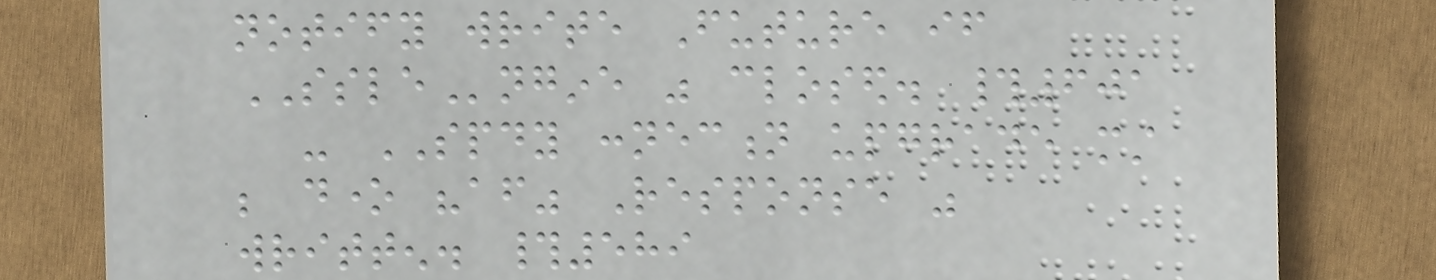notify write Future if
SSLEngine was closed. #601
- SPDY connection upgrade must
be done "after" Response was
written. #589
